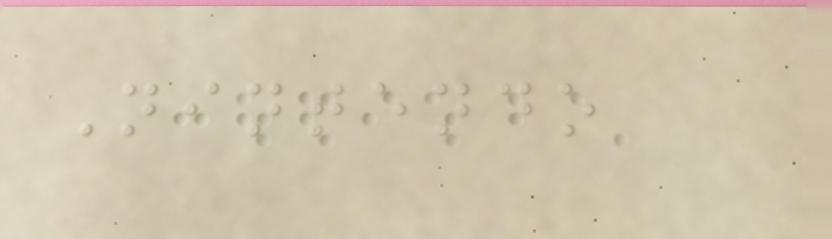Nintendo
